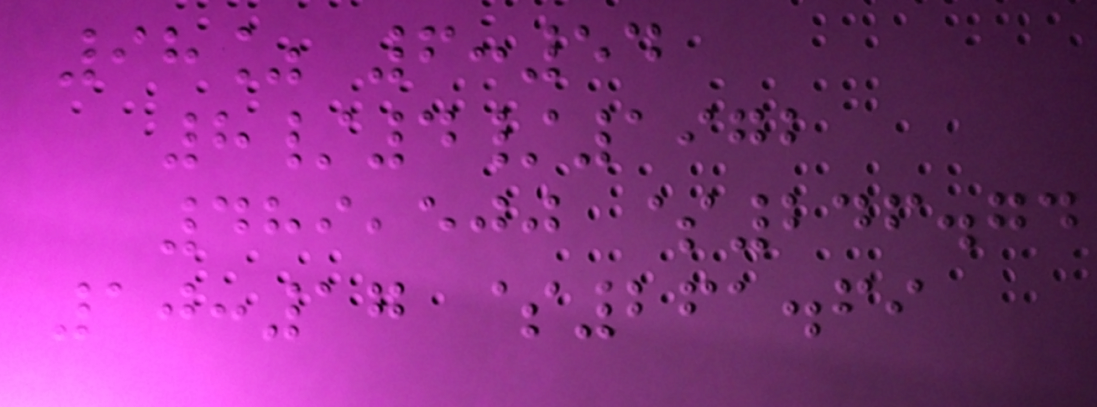98% 6:54
8/4/1972
489,500 $246.74
10:17 $261.69
